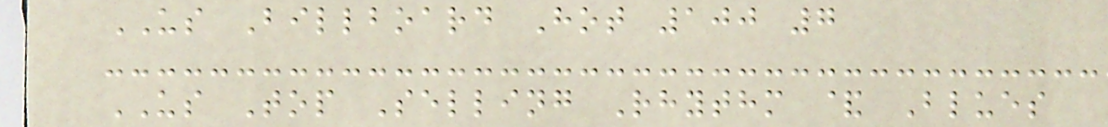US Billboard Hot 100 7
US Top Selling Rhythm & Blues
